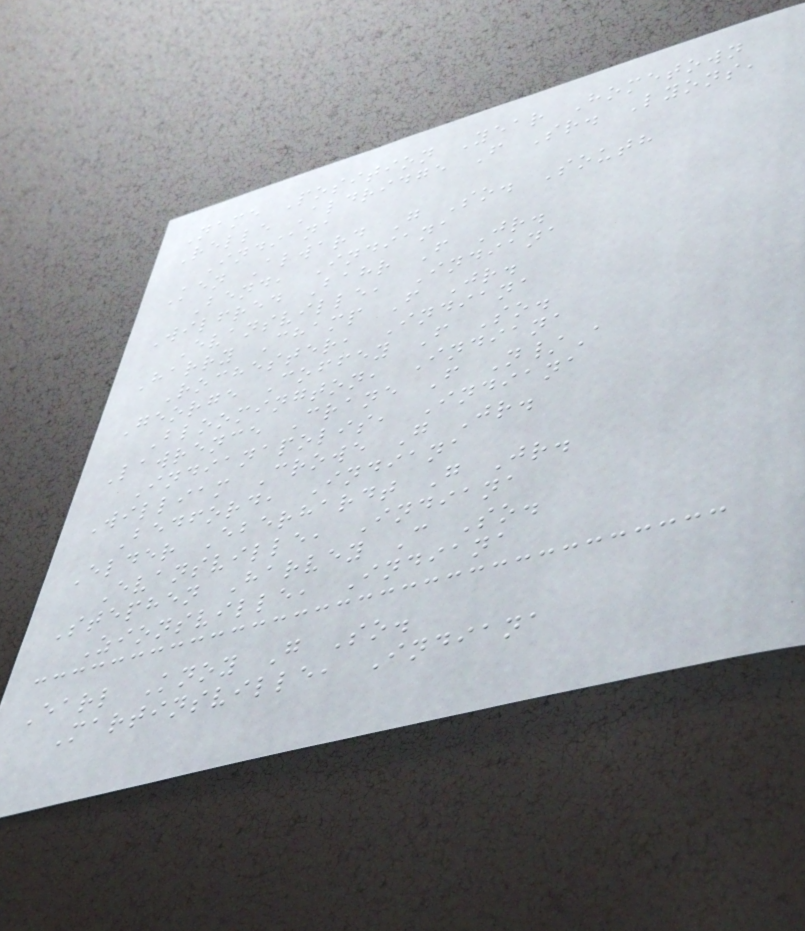Name Position Year Hometown
Relle Aldridge F Sr. Lyons,
Indiana
Ken Alward G So. South
Bend, Indiana
Wilfred Bahr F Jr.
Evansville, Indiana
Harry Champ F Jr.
Rochester, Indiana
George Coffey F So.
Bloomington, Indiana
Lawrence Crane F N/A
Indianapolis, Indiana
William Crowe G Jr.
Bedford, Indiana
Elder Eberhardt G Jr.
Evansville, Indiana
Stephen Harvey C So.
Zionsville, Indiana
Earl Knoy G So.
Martinsville, Indiana
